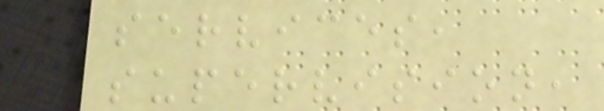services,
supervision,
